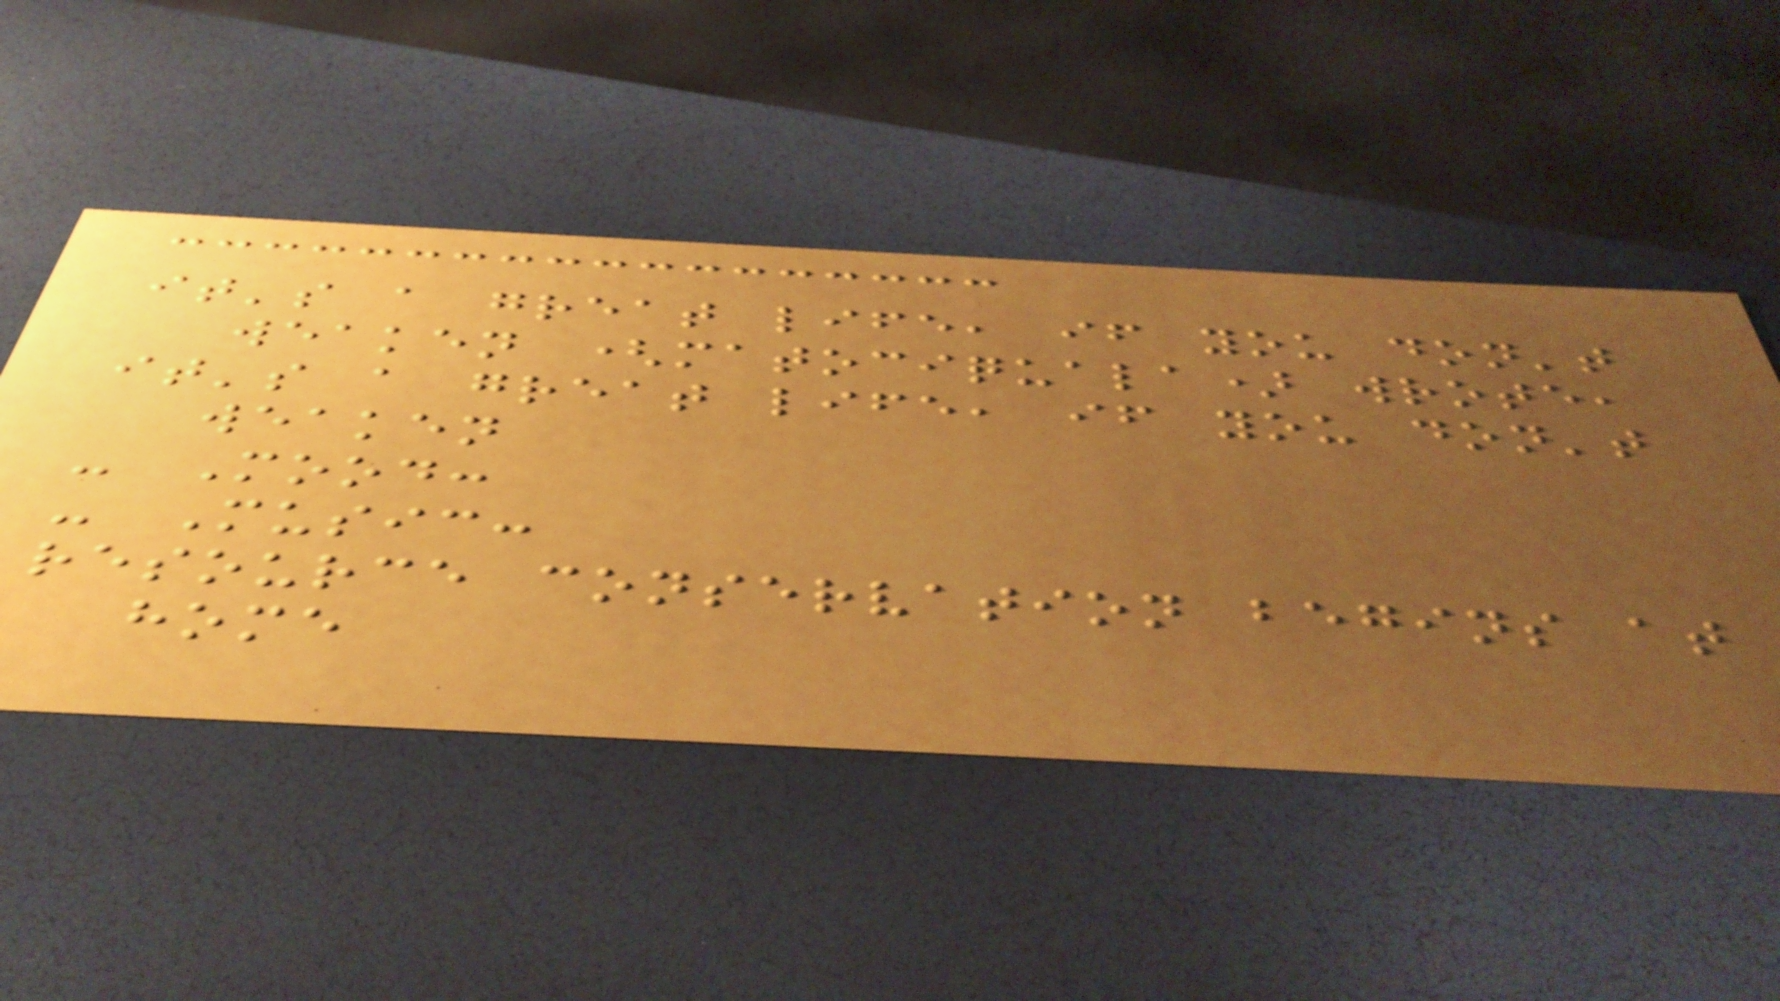it's a great life, if you don't
weaken (matociquala) wrote,
it's a great life, if you don't
weaken
- Mood:
- Music:
resource conservation begins at
home
